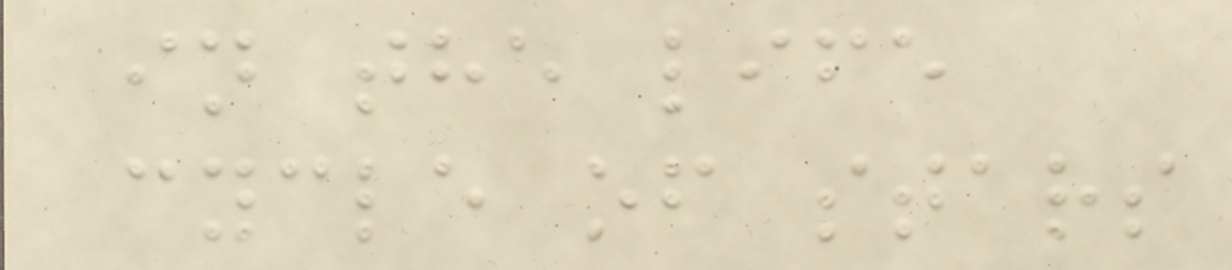in the life
cycle of stars
